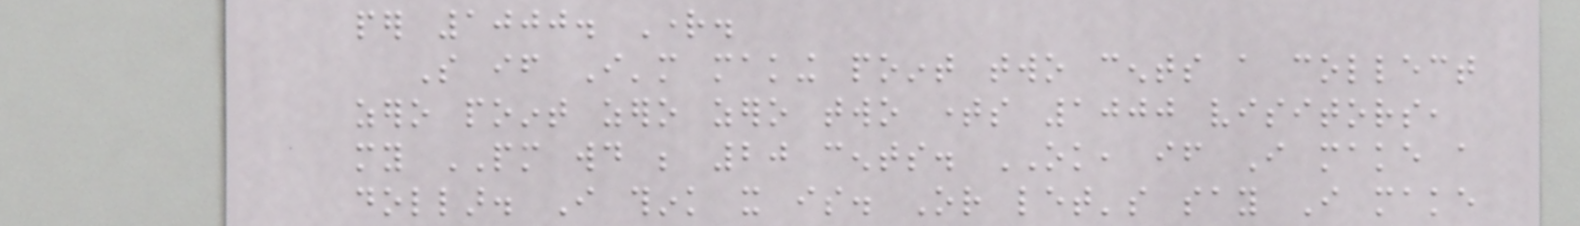per 1000. Right.
So if I'm making point two cents a collect
zero point zero zero two times 1000 visitors,
my PM would be 20 cents. OK, if I make a
dollar. I think it is. Or let's say I make
